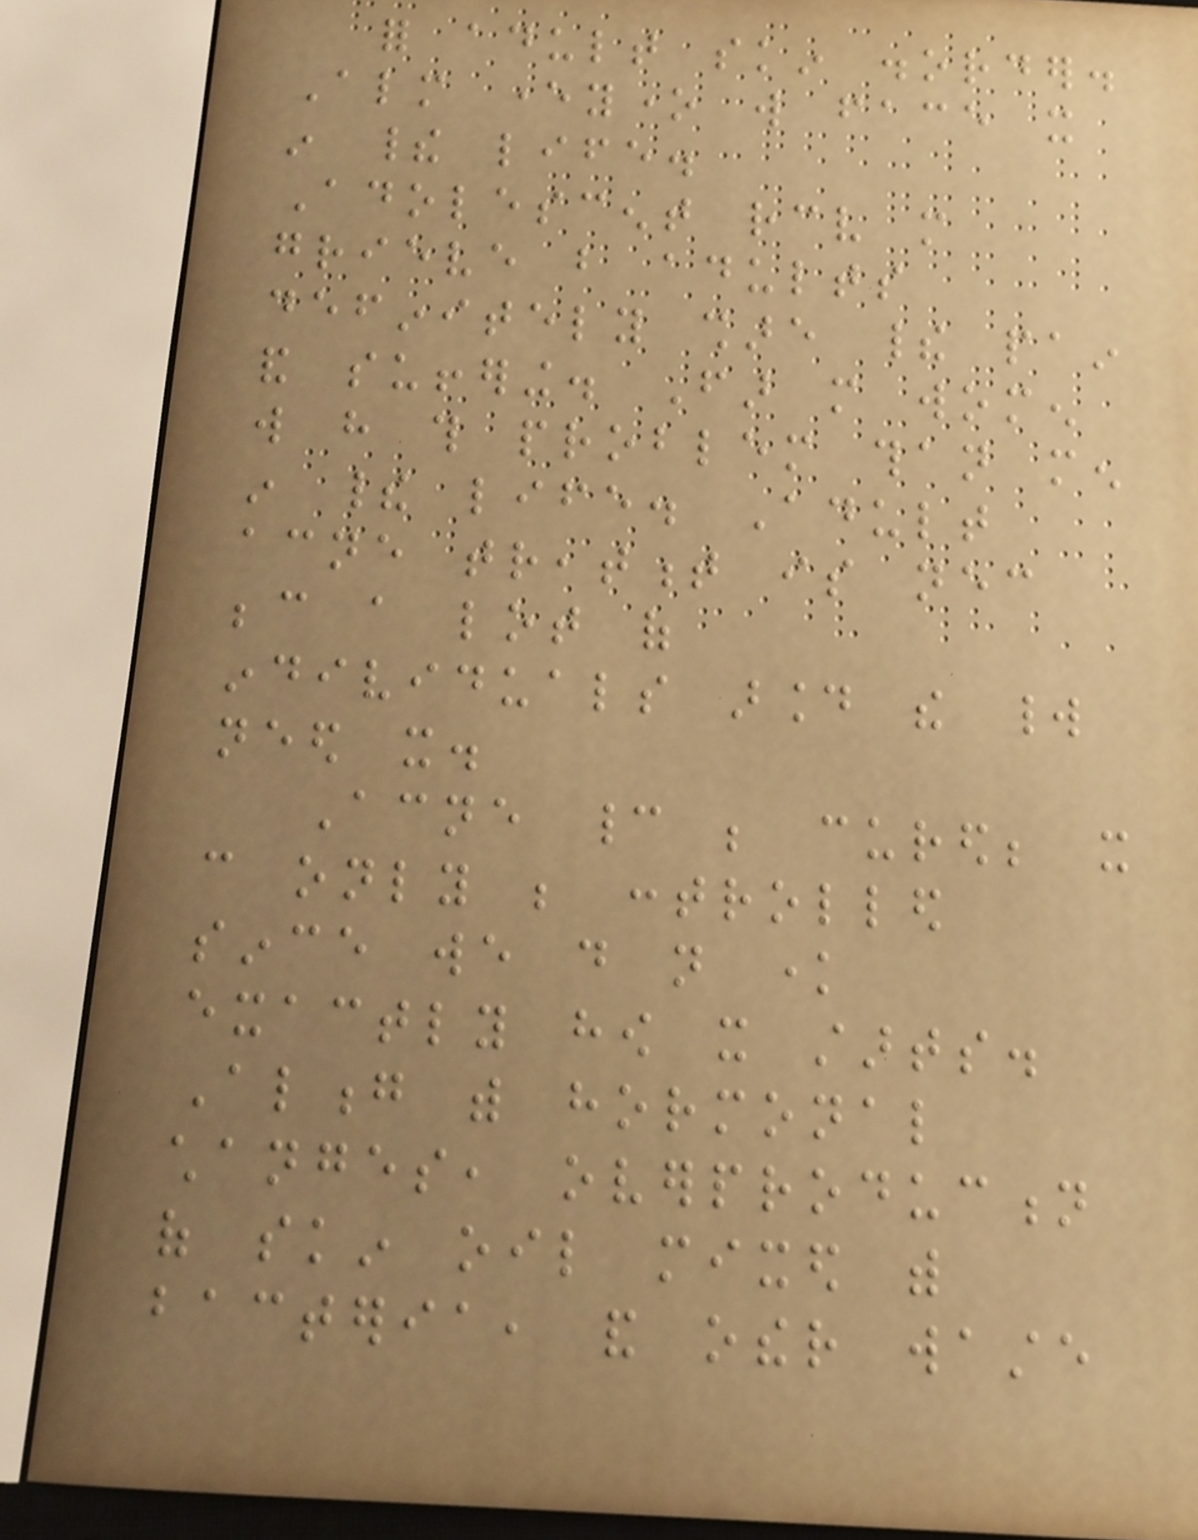for adult skin disorder.
Almost everyone will face it
in their life.
Adolescent receive more
grieve but adults
definitely share their pain
and suffering. Far more women
will have this problem than men
in their life. Adult
acne treatment is necessary
because a lot of
individuals around the world
need it.
Acne cannot be cured; it
can only be controlled
since we do not know
exactly how it starts.
Along with hormonal
changes, overproduction
of skin oil mixed with
bacteria, and other waste
